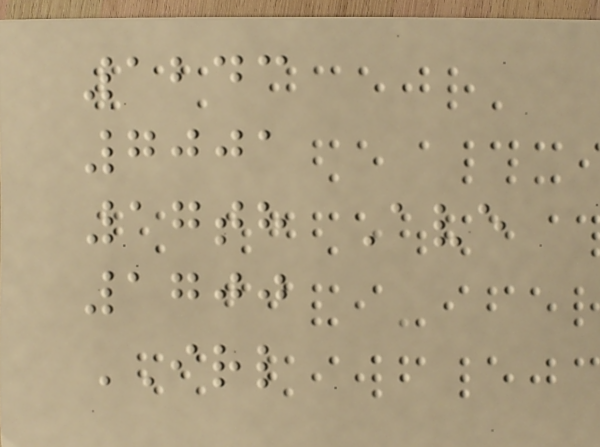1243
7001
17th Ave
1700
IRL
